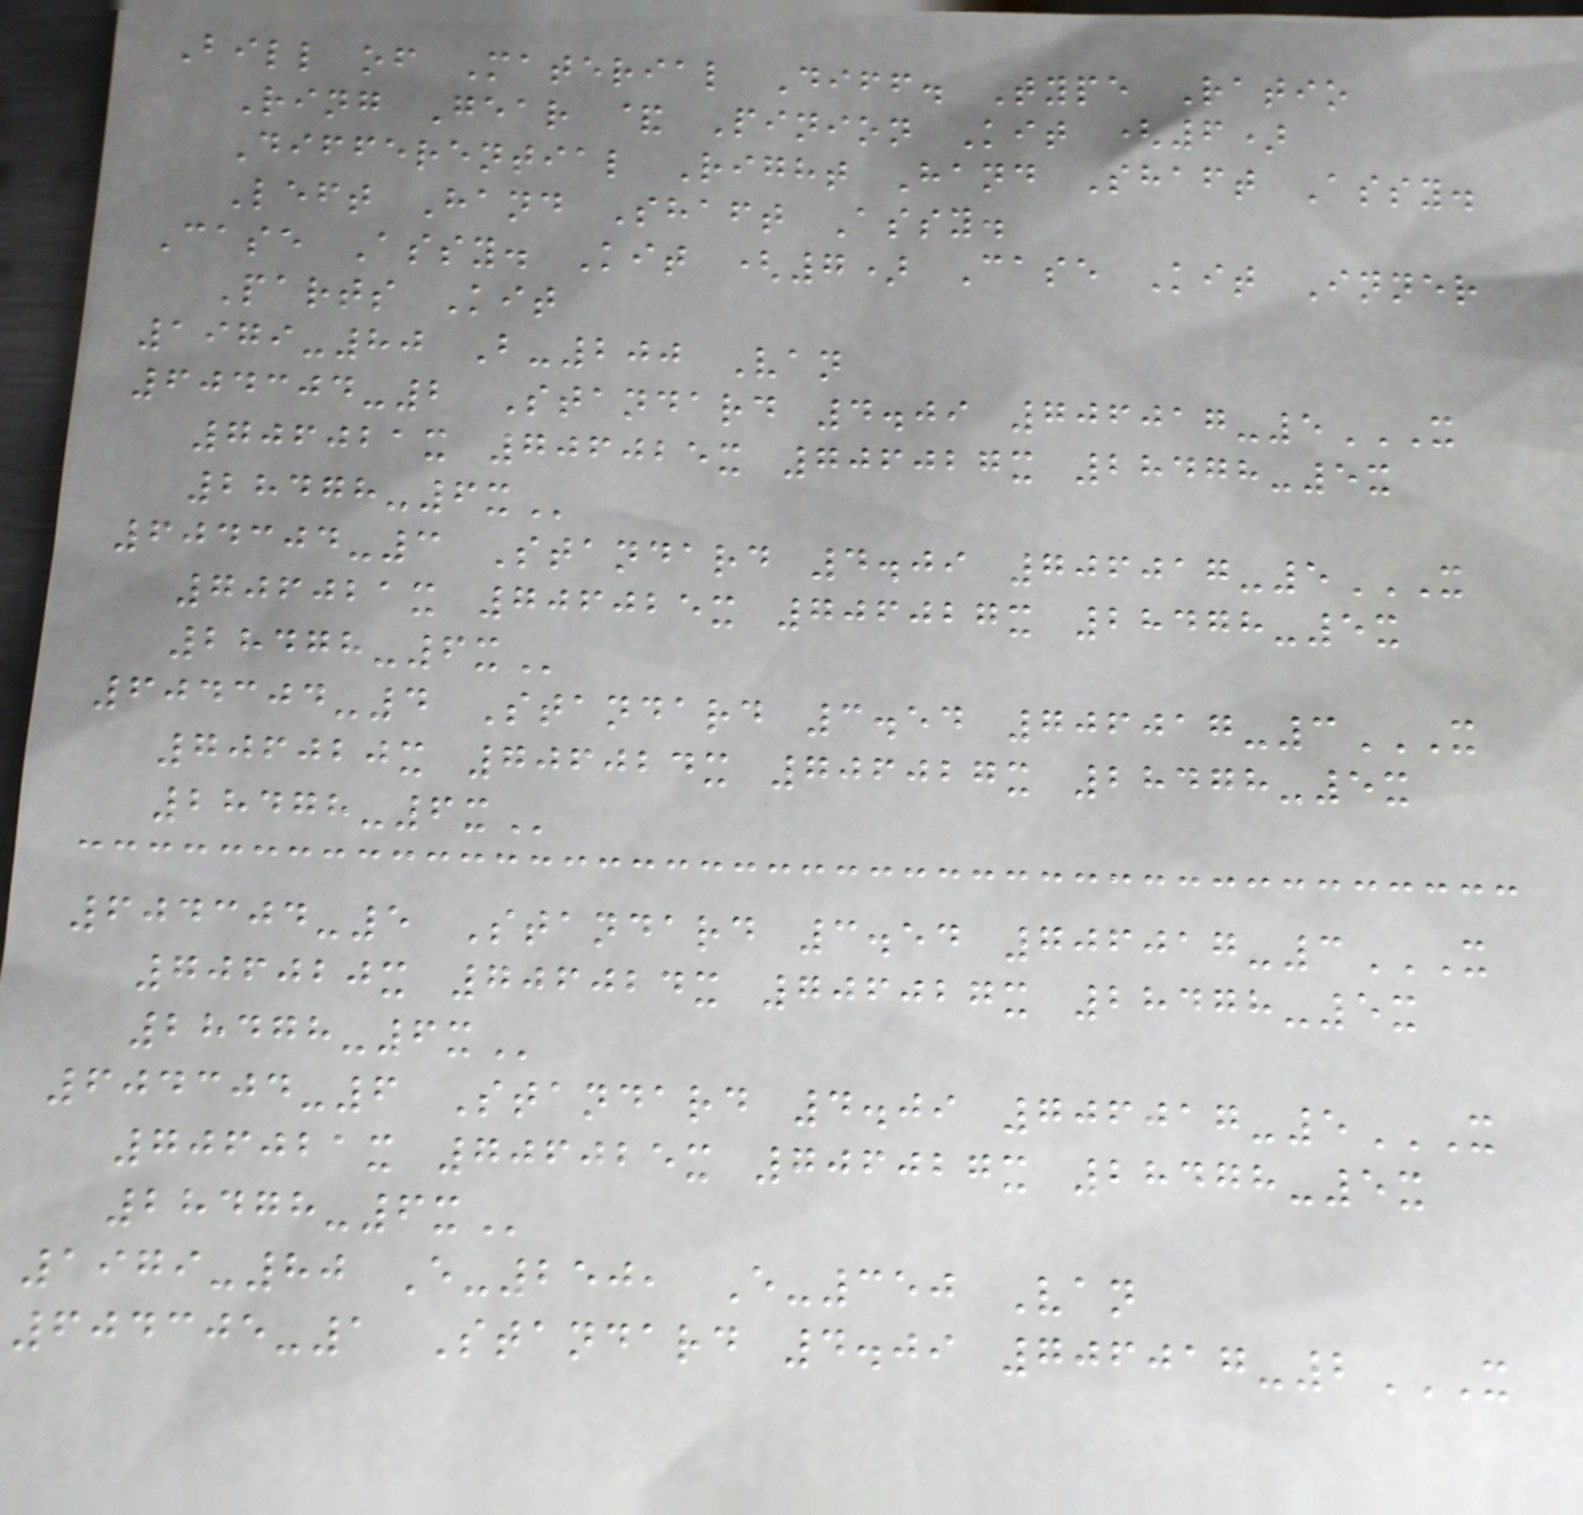Bill of Material Diff. Type Ratio
Ring Gear & Pinion Kit (6)
Differential Right Hand Shaft Assy.
Left Hand Shaft Assy.
Case Assy. Kit (7) Case Kit Inner
Parts Kit
1979-80 B-200 Van
604304-2 Standard 4.09 706017-5X
706021X 706025X 706027X 28478-5X
28478-6X
604304-3 Standard 4.09 706017-5X
706021X 706025X 706027X 28478-5X
28478-6X
604304-4 Standard 3.54 706017-3X
706020X 706024X 706027X 28478-5X
28478-6X
604304-5 Standard 3.54 706017-3X
706020X 706024X 706027X 28478-5X
28478-6X
604304-6 Standard 4.09 706017-5X
706021X 706025X 706027X 28478-5X
28478-6X
1979-80 E-250, E-350 Van
604305-1 Standard 4.09 706017-2X
